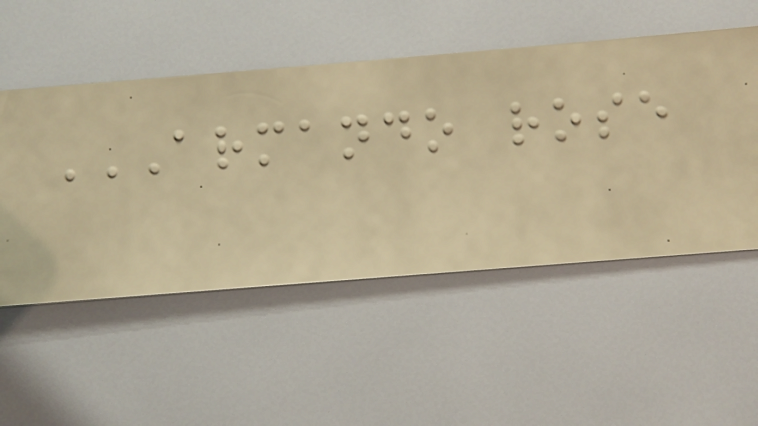ARMANDO ROSE
